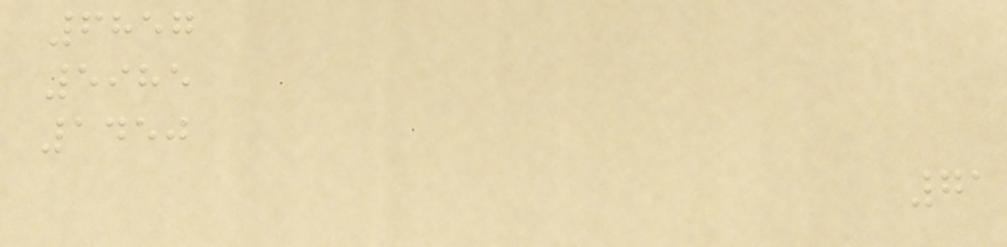6857
5985
1450
71
